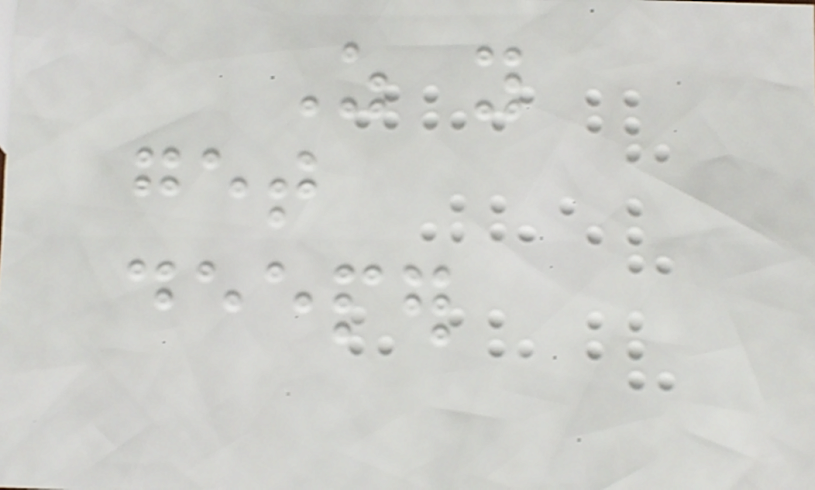As you
get
deeper
